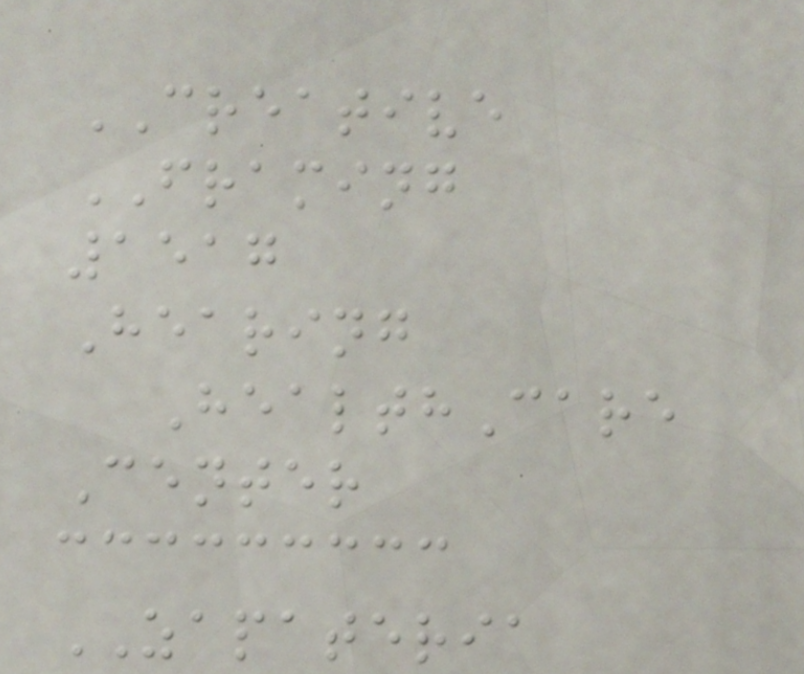CREATIVE
FRAMING
1517
Hearing
HealthCare
Center
ZAPATERIA
